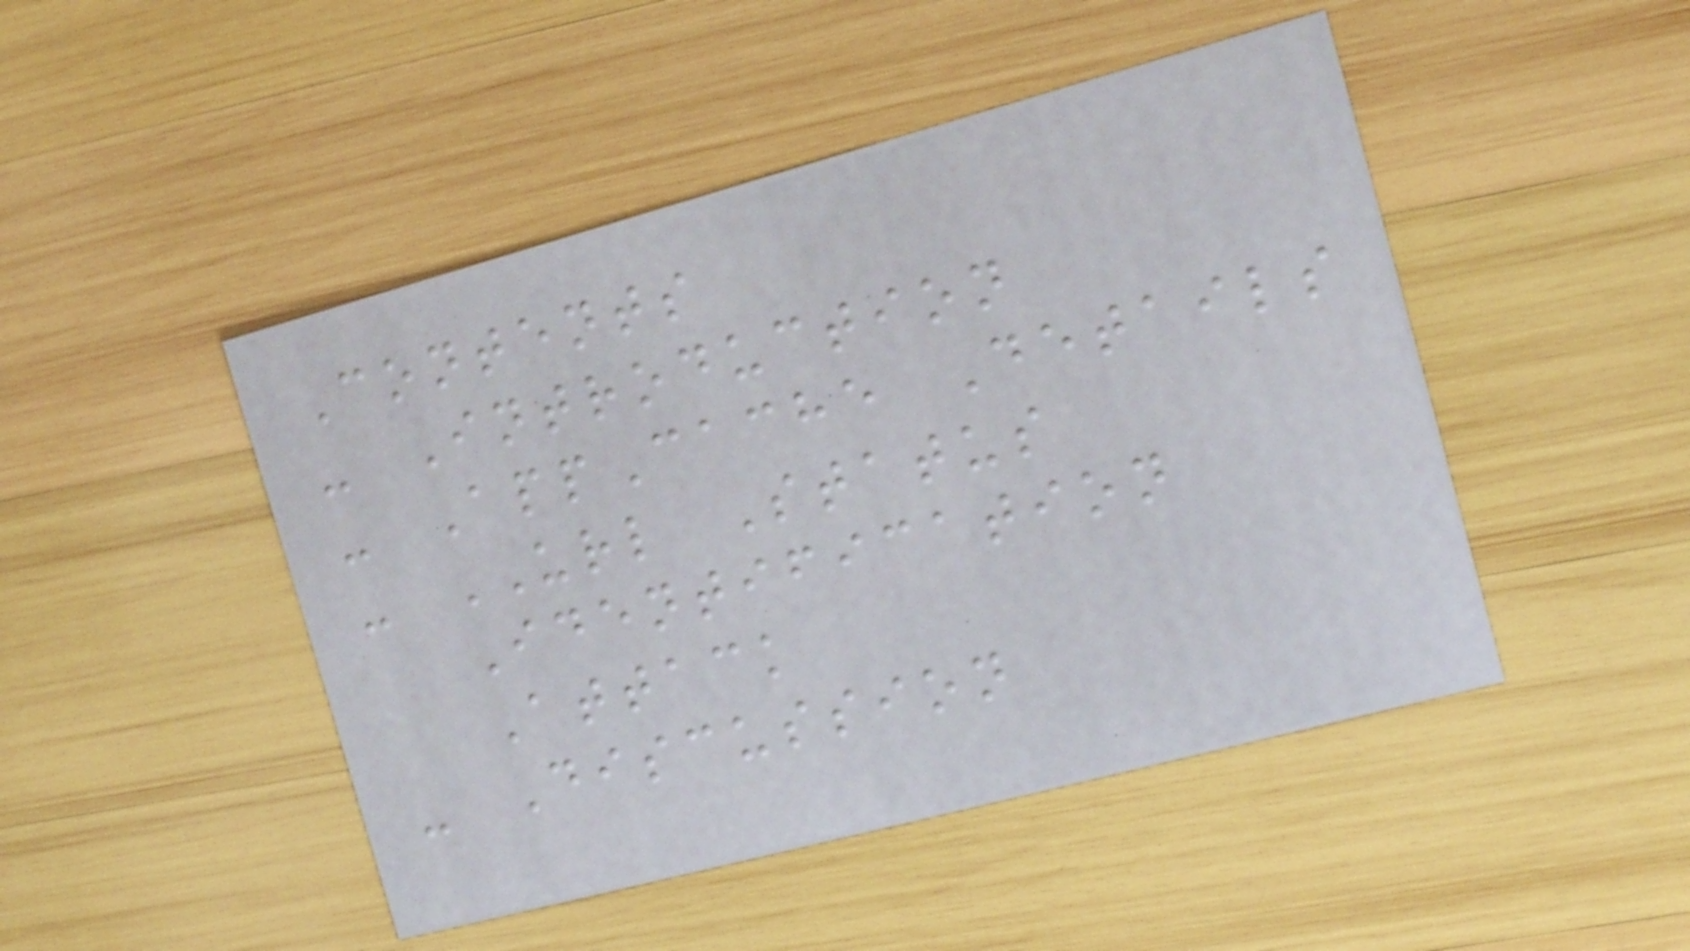Contents
- Introduction
- AppCache Details
- URL Status
Identification
Attack
- Discussion
